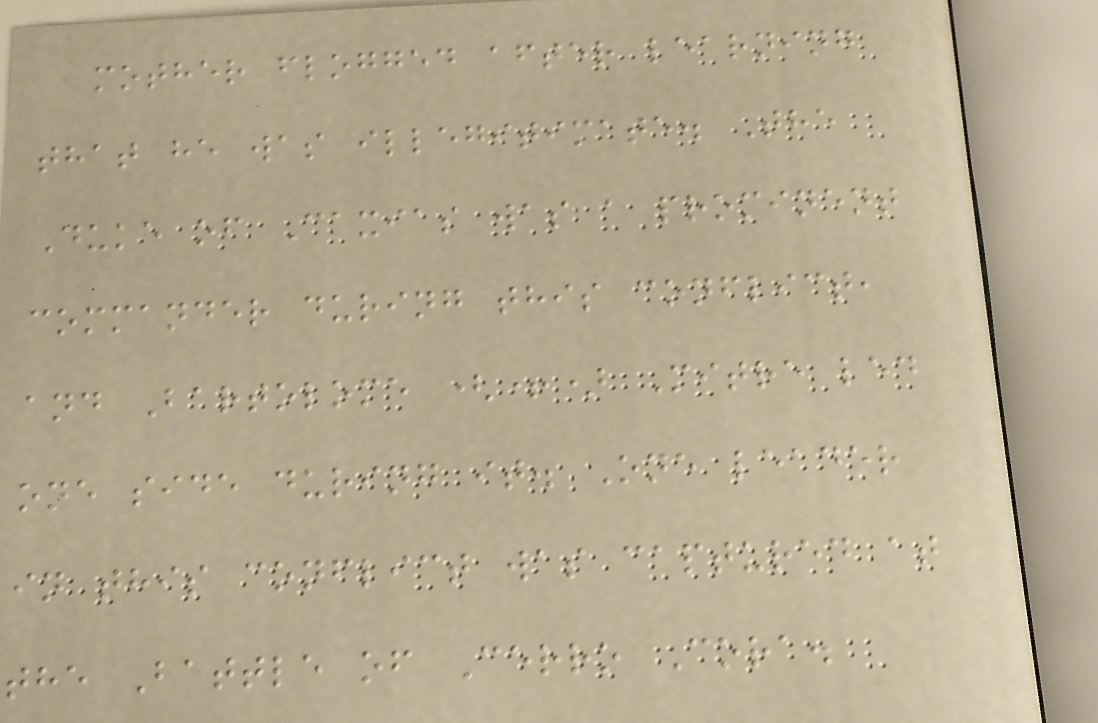mother flogged after learning
that he was illegitimate. The
Duke of Caxias was a prominent
commander during this conflict,
and Bartolome (+) Mitre led
one side during it. One leader
in this conflict was captured at
the Battle of Cerro Cora.
